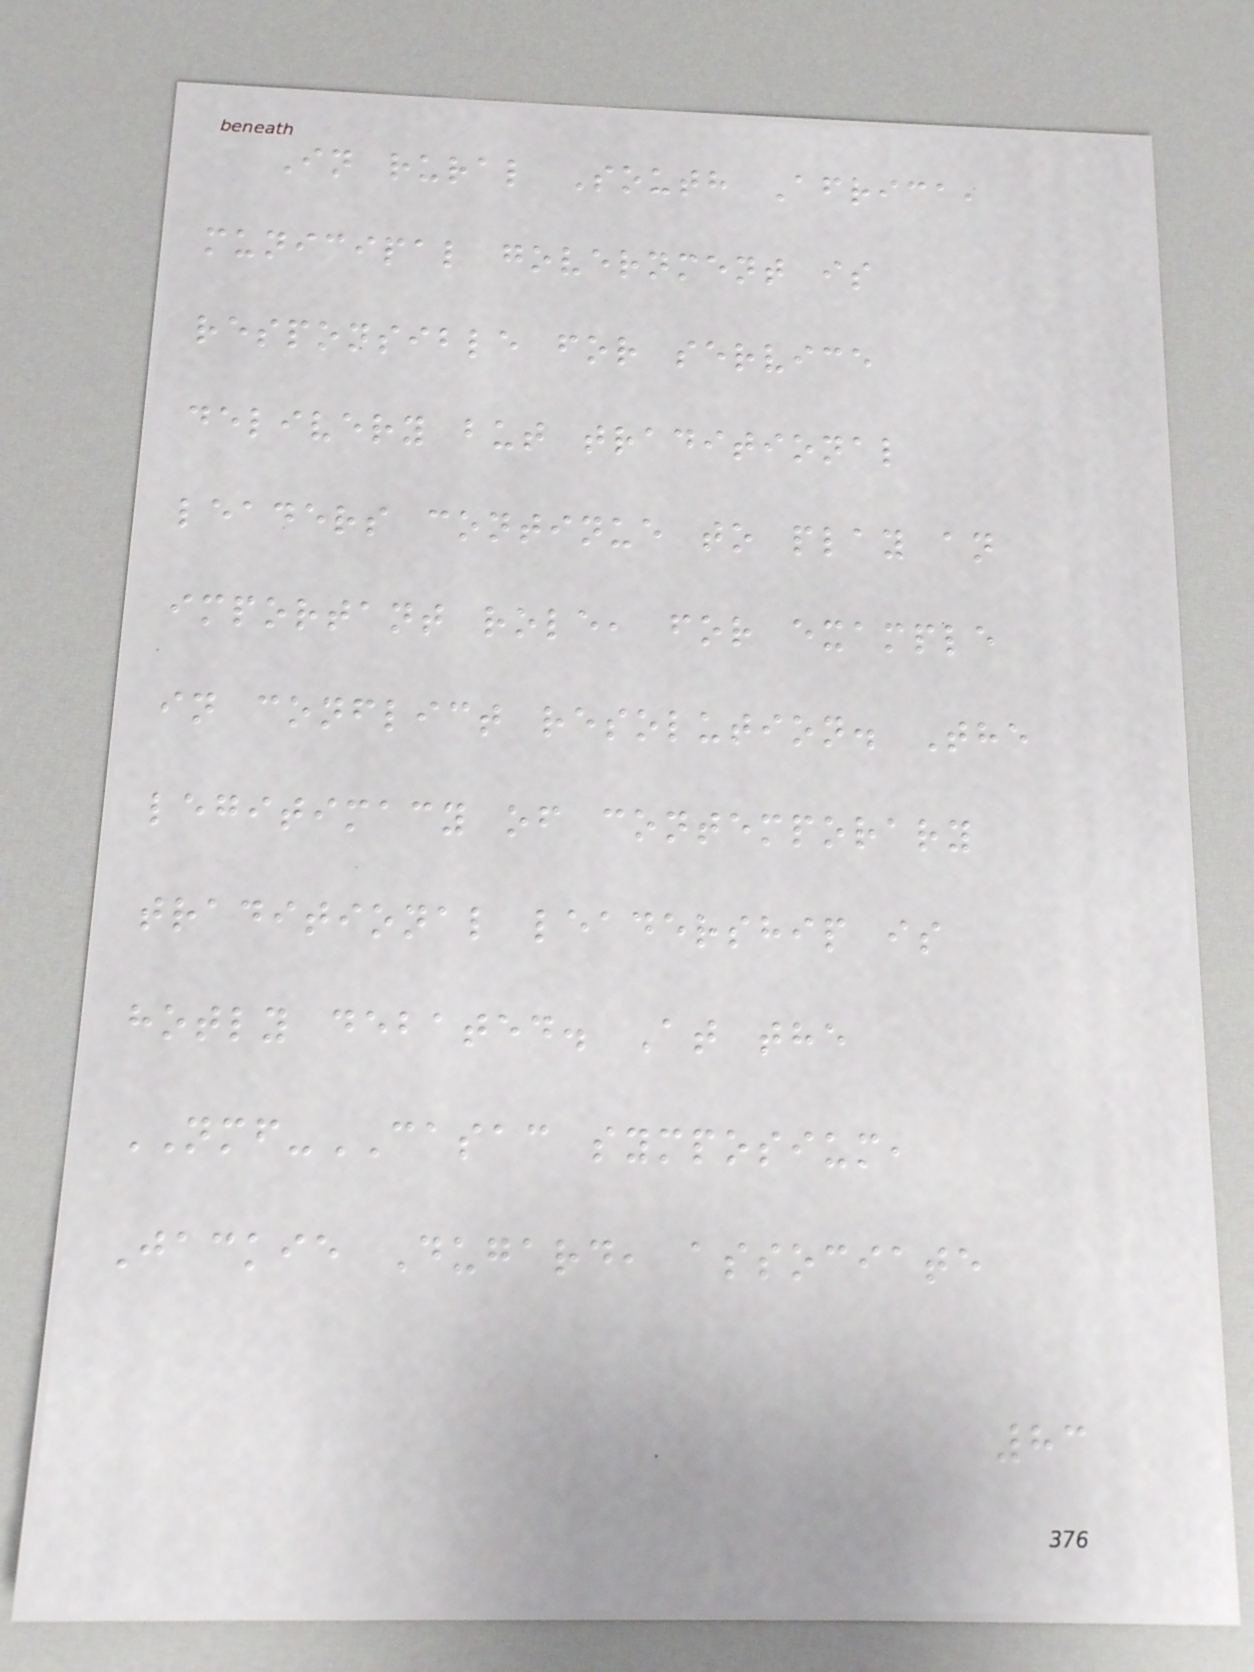In rural South Africa,
municipal government is
responsible for service
delivery but traditional
leaders continue to play an
important role, for example
in conflict resolution. The
legitimacy of contemporary
traditional leadership is
hotly debated. At the
NMF-CASAC symposium,
Jackie Dugard, associate
83
